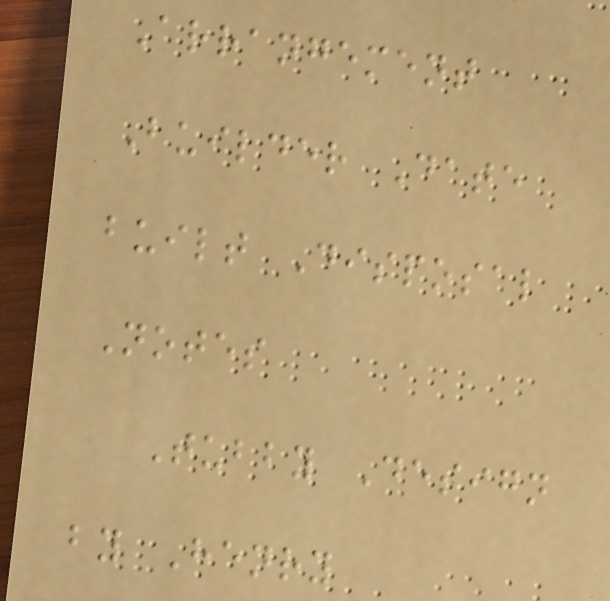Arrangement
Builder Date
built Disposal
Notes
Tubby Design
by Henry
